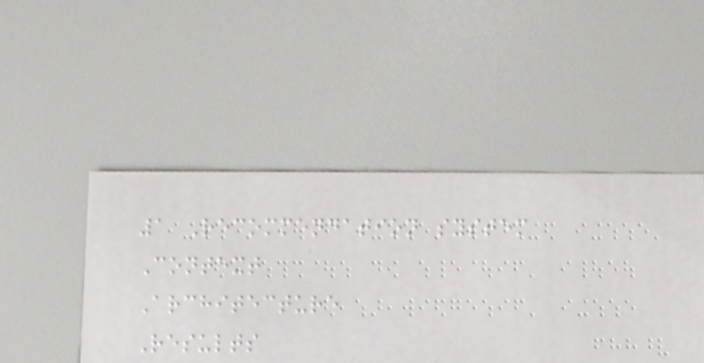1 Recommendation system
Context
Architecture
Results
